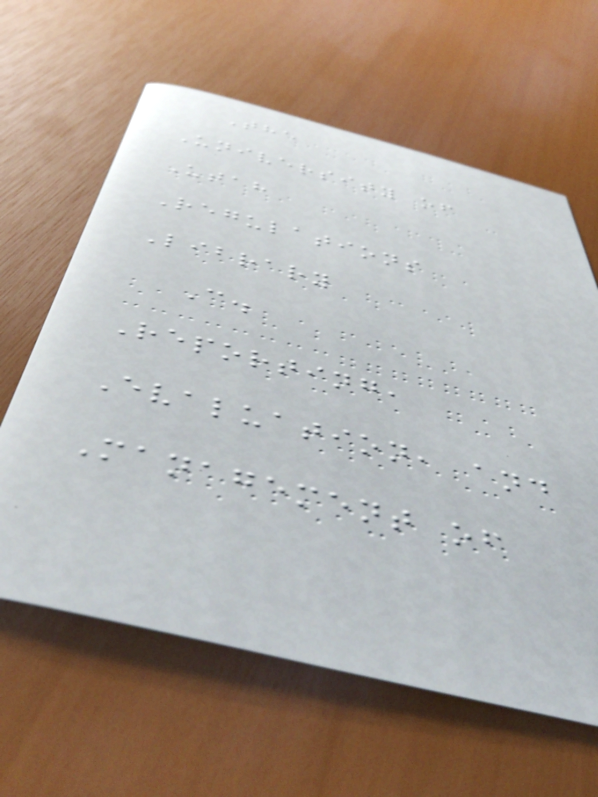The
University of
Utah
Regulations
Library
C.
Reporting,
Evaluation, and
Management of
